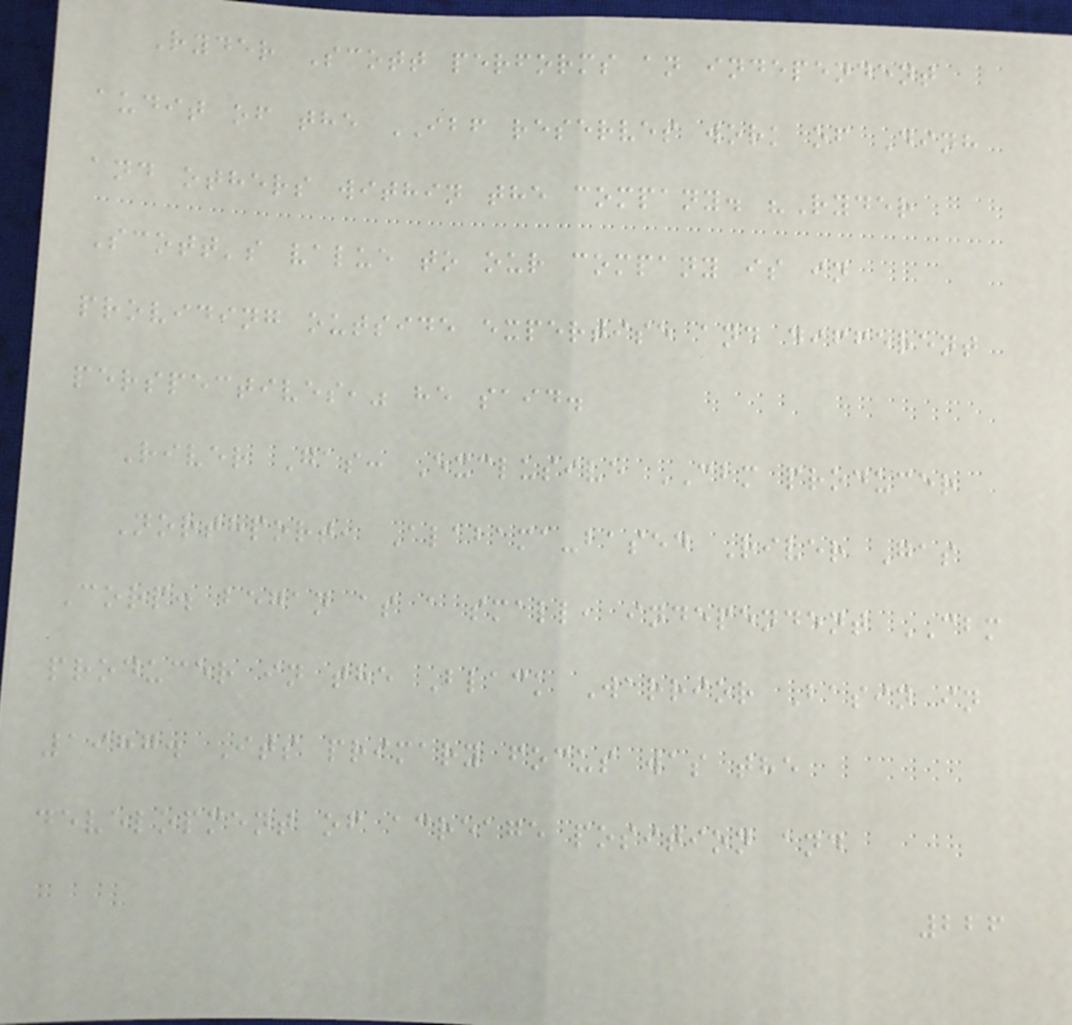Ryder Scott performs an independent
audit of the IBF reserves work of Dinh
and others within the company. "Ryder
Scott's value to our company is in
providing outside expertise and different
perspectives," he said.
River Gas: Exclusive CBM producer
Northport, Alabama-based River Gas
Corp. began as a small, independent CBM
producer in the Black Warrior Basin in
1987. Its primary focus was the
development of acreage position and
226
